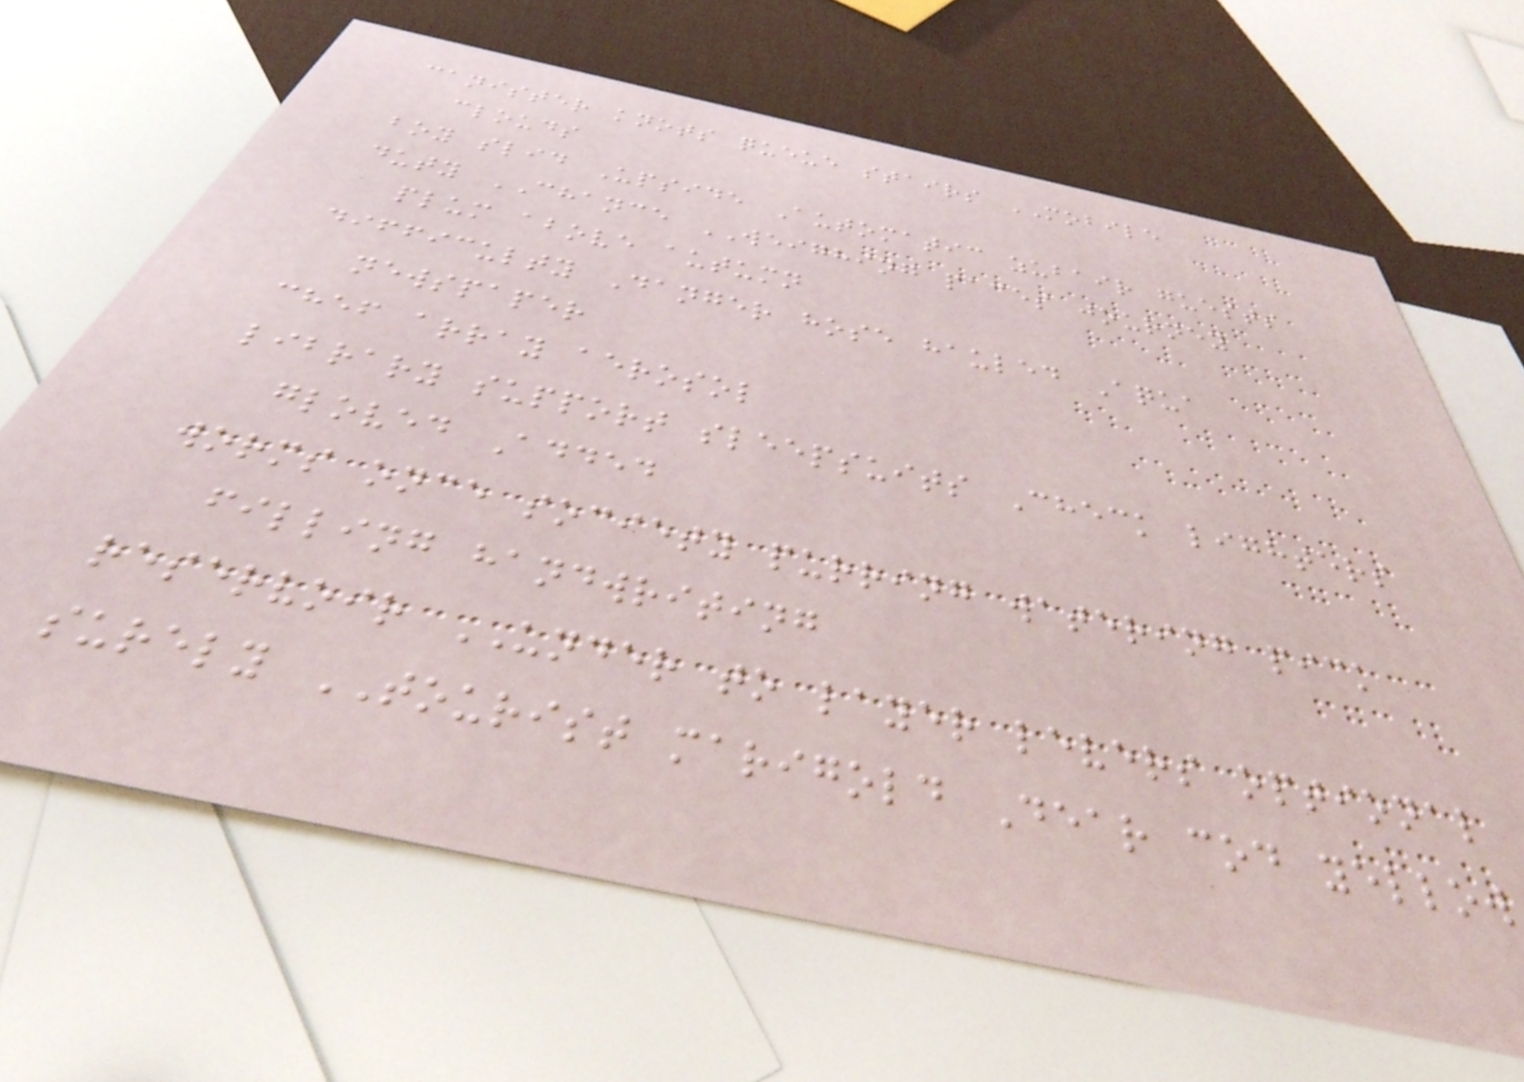canister knots queue stairs MOBILE
clouds
boy slid Upside Automatic zubair guests
duty CHANCE WEIGHING paces journey
plum above autumn
difficulty Danger hose hauled Aqua
newspaper
chef array aerosol
library support sleepsuits Check lighters
gloved Added
worms once society purring watering pick
filling handwriting
reservoir UNDER to layer levers optional
surely TOURIST marigold Dear cod yellow
